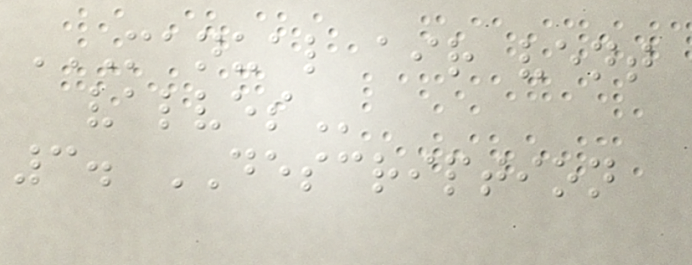MANUAL AIR VENT
VALVES
3. DESCRIPTION
